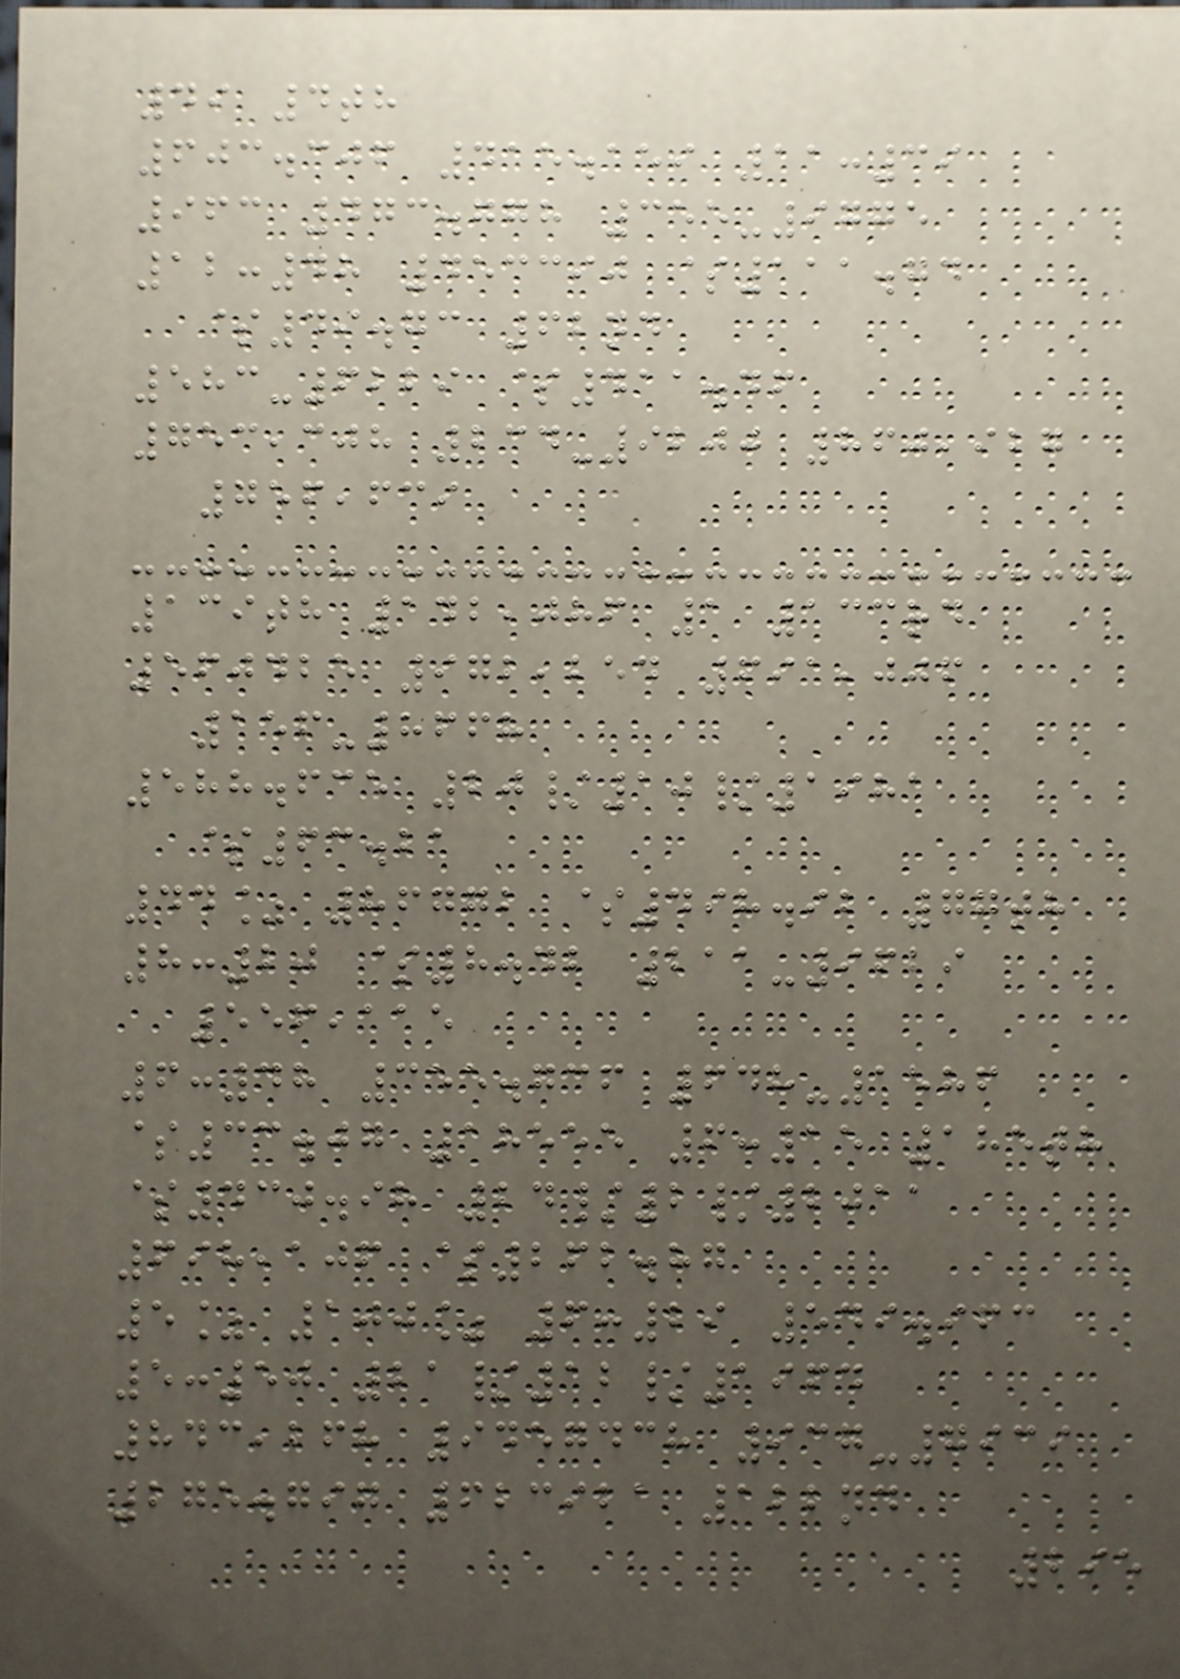49 4th
603.306 415.159 11:39
963 473.778 355-9775
12:48 453390 $111.74
$49.73 62nd
583-6229 $411.46
753,308 234-9200 860,927
756,639
139th 142,086 1 133rd
560425 972,254 691,006
156-8668
588.635 20/10/1981
$63.21
44% 86772 $498.92 77th
8:20 $8.42 211-9629
556,115
6:48 355.736 648-1586
$33.07 18555 6:15 185th
$430.98 24/2/2011
698,106 $262.87
5% 100% 6:29 549.963
5:50 21/12/1964
843,268 9457438 937-7939
275.797 623921 122nd
295
